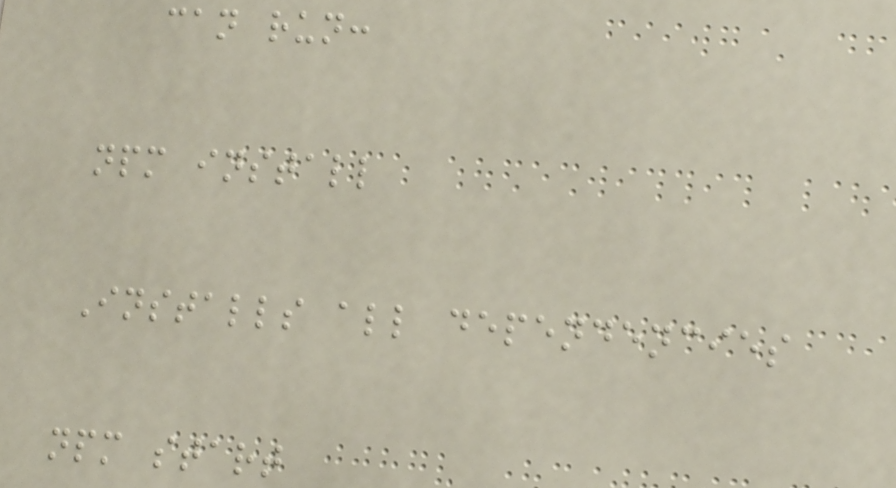can run:
npm install
Installs all dependencies
npm start
